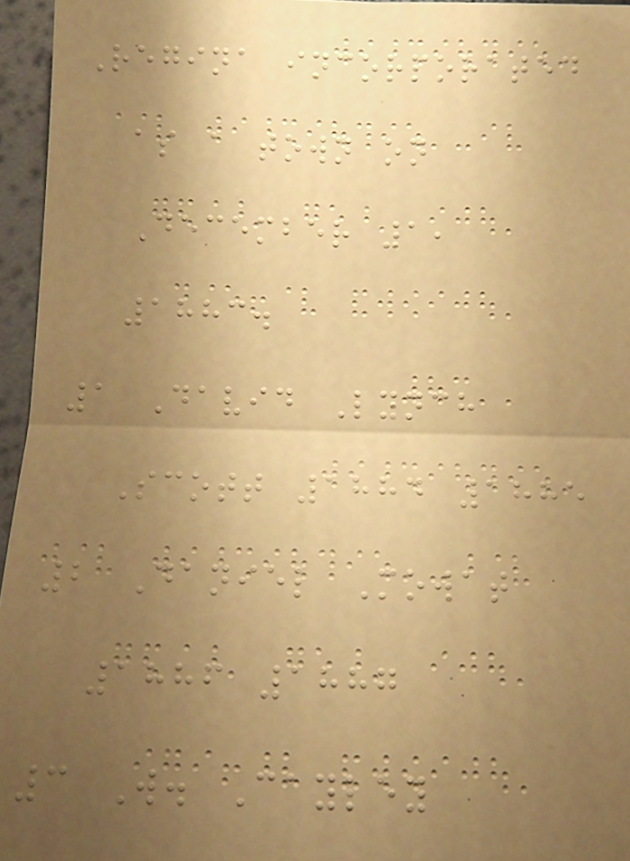Regina incorporated
as a town on
December 1,
1883.
1 David Lynch
Scott 1884 1885
2 Daniel Mowat
1886 1887
3 W. Cayley
